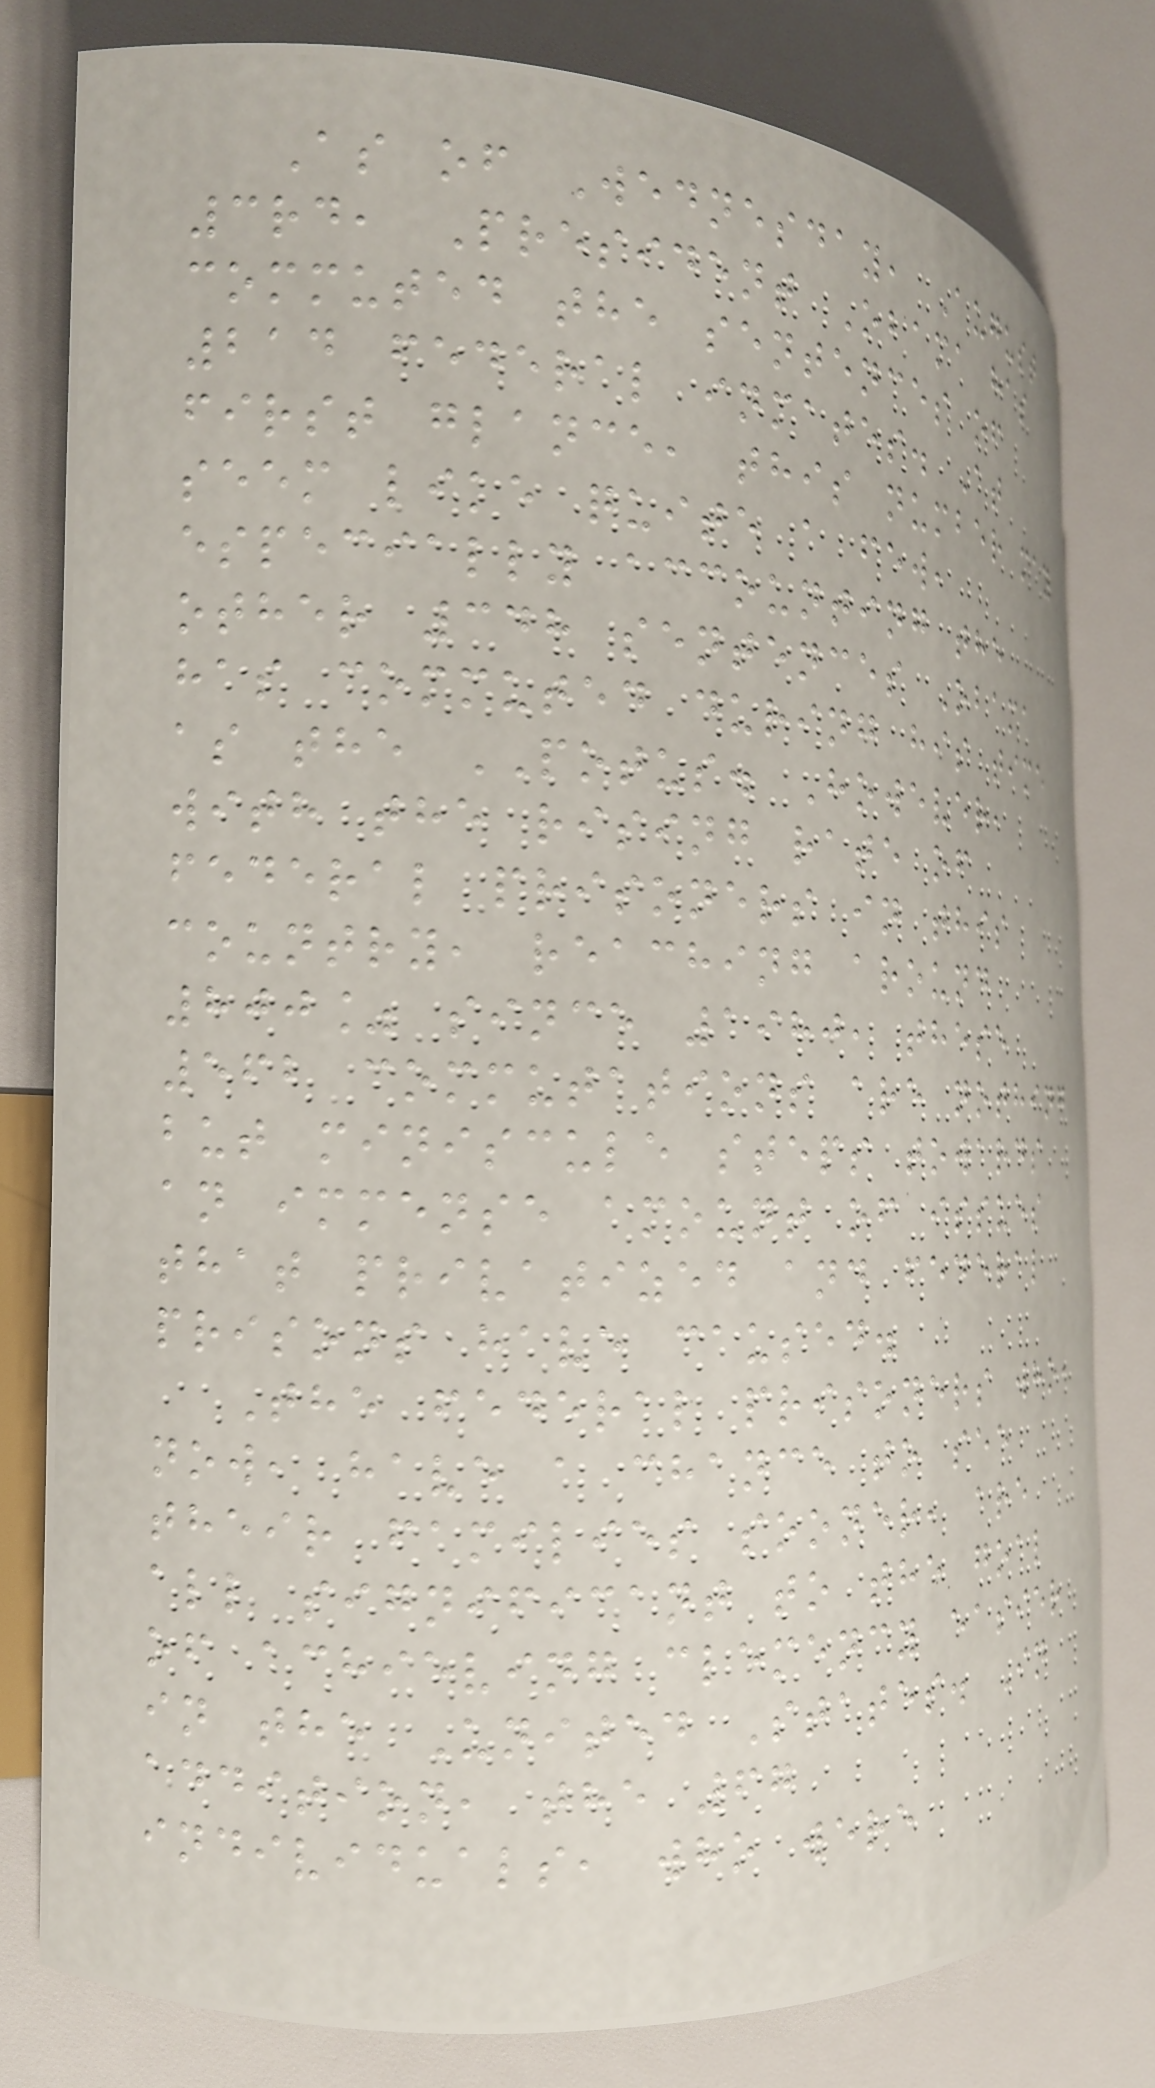As of Wednesday, August
3rd, President Obama has
commuted the sentences of
214 federal inmates. At
first glance, this number may
seem like quite a few,
especially accounting the
other 348 sentences Obama
has commuted during his time
as the POTUS. However,
with the rising rate of
federal prisoners in this
country, reaching around
800% since 1980, these
562 commutations are nothing
but miniscule steps towards
an immense amount of issues
that privatized and federal
prisons have caused.
The federal prisoners who,
now, have a chance to see
their families sooner, are
all significant to the goal
of achieving clemency easier
in the United States. In
addition, the 67
individuals, who were
